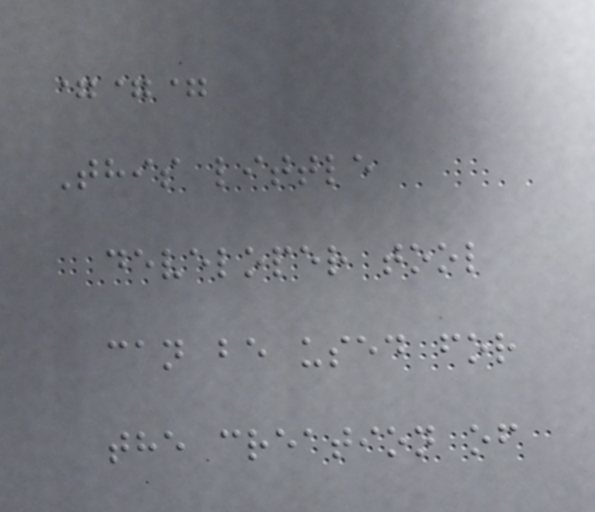===
This little
developer tool
can be used for
the creation of
